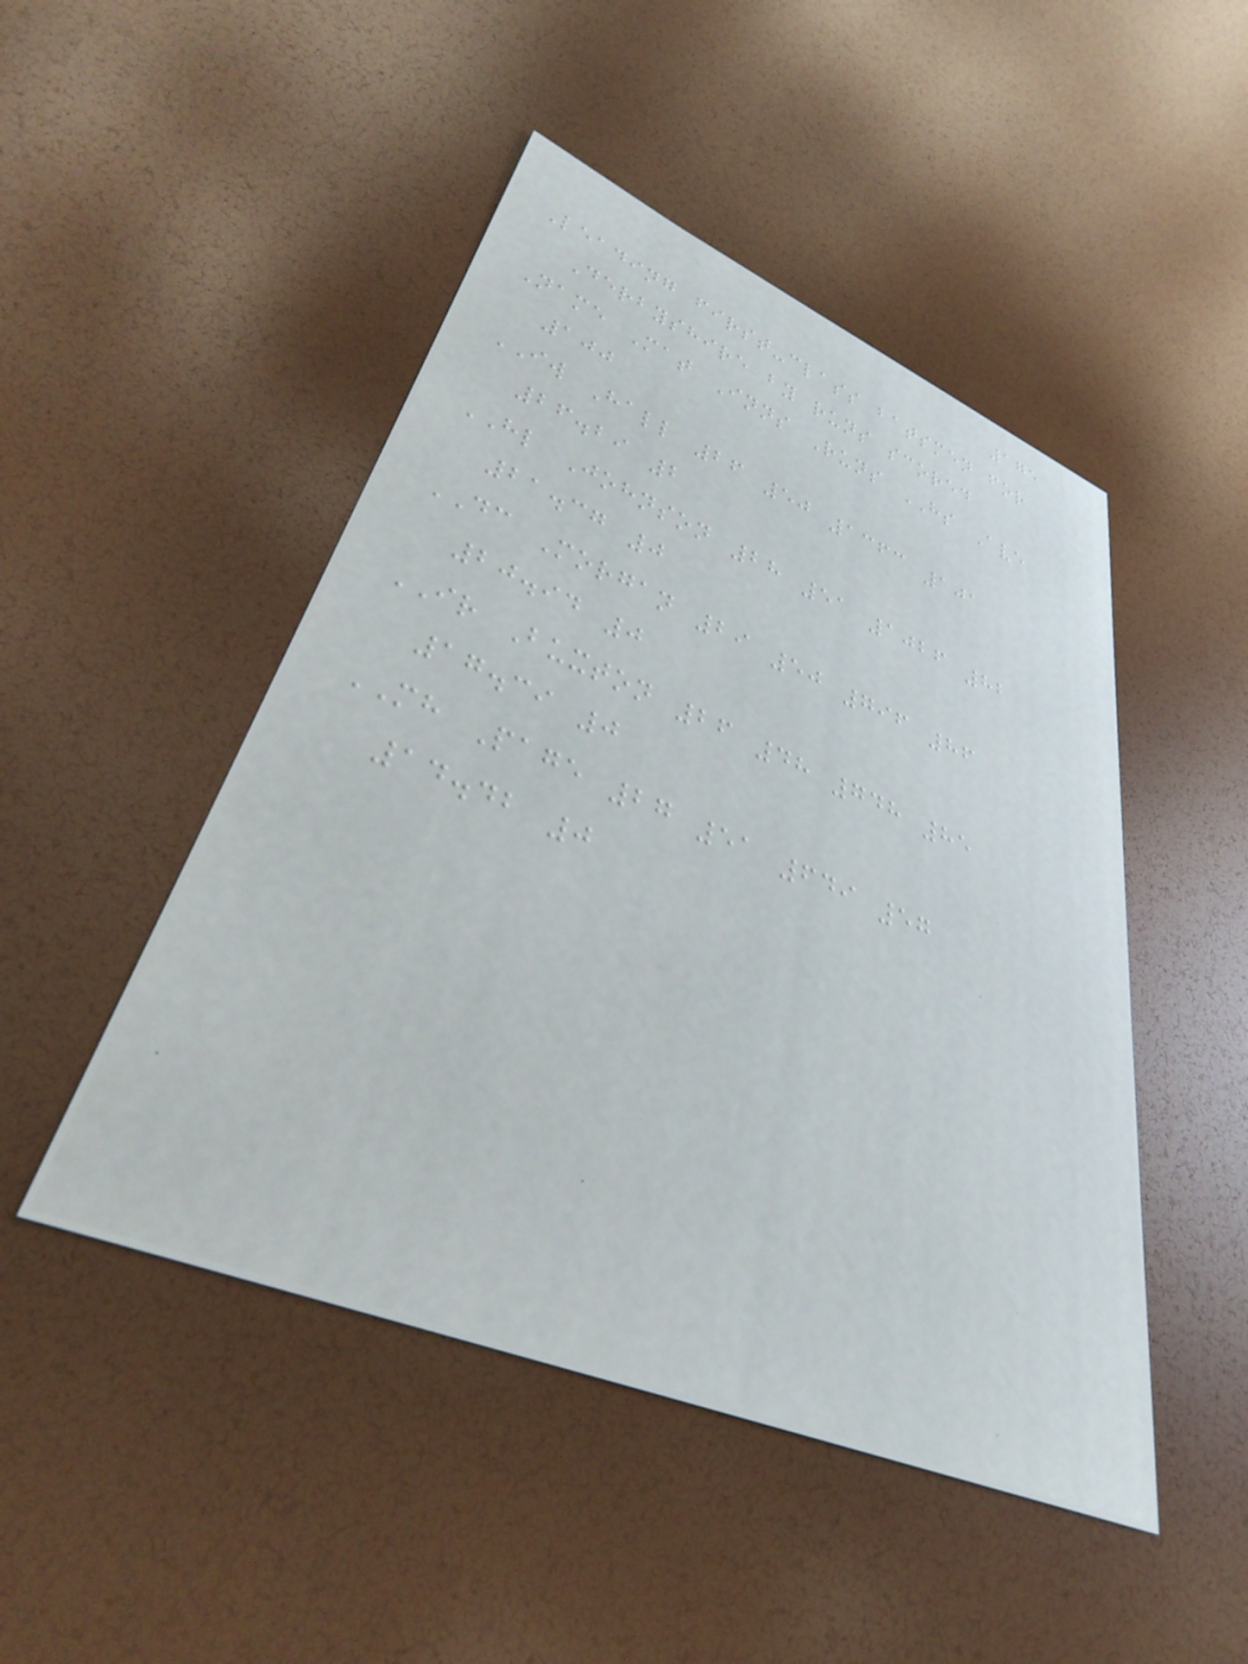175
Leading first-class batsmen for
Derbyshire by runs scored
Name Mat Inns Runs HS Ave
100
IW Hall 26 50 1363 101
26.29 2
HL Johnson 28 51 1026 82
21.37 0
DC Morgan 29 50 796 86
20.94 0
IR Buxton 26 48 748 85
17.39 0
MH Page 27 51 649 57
14.42 0
